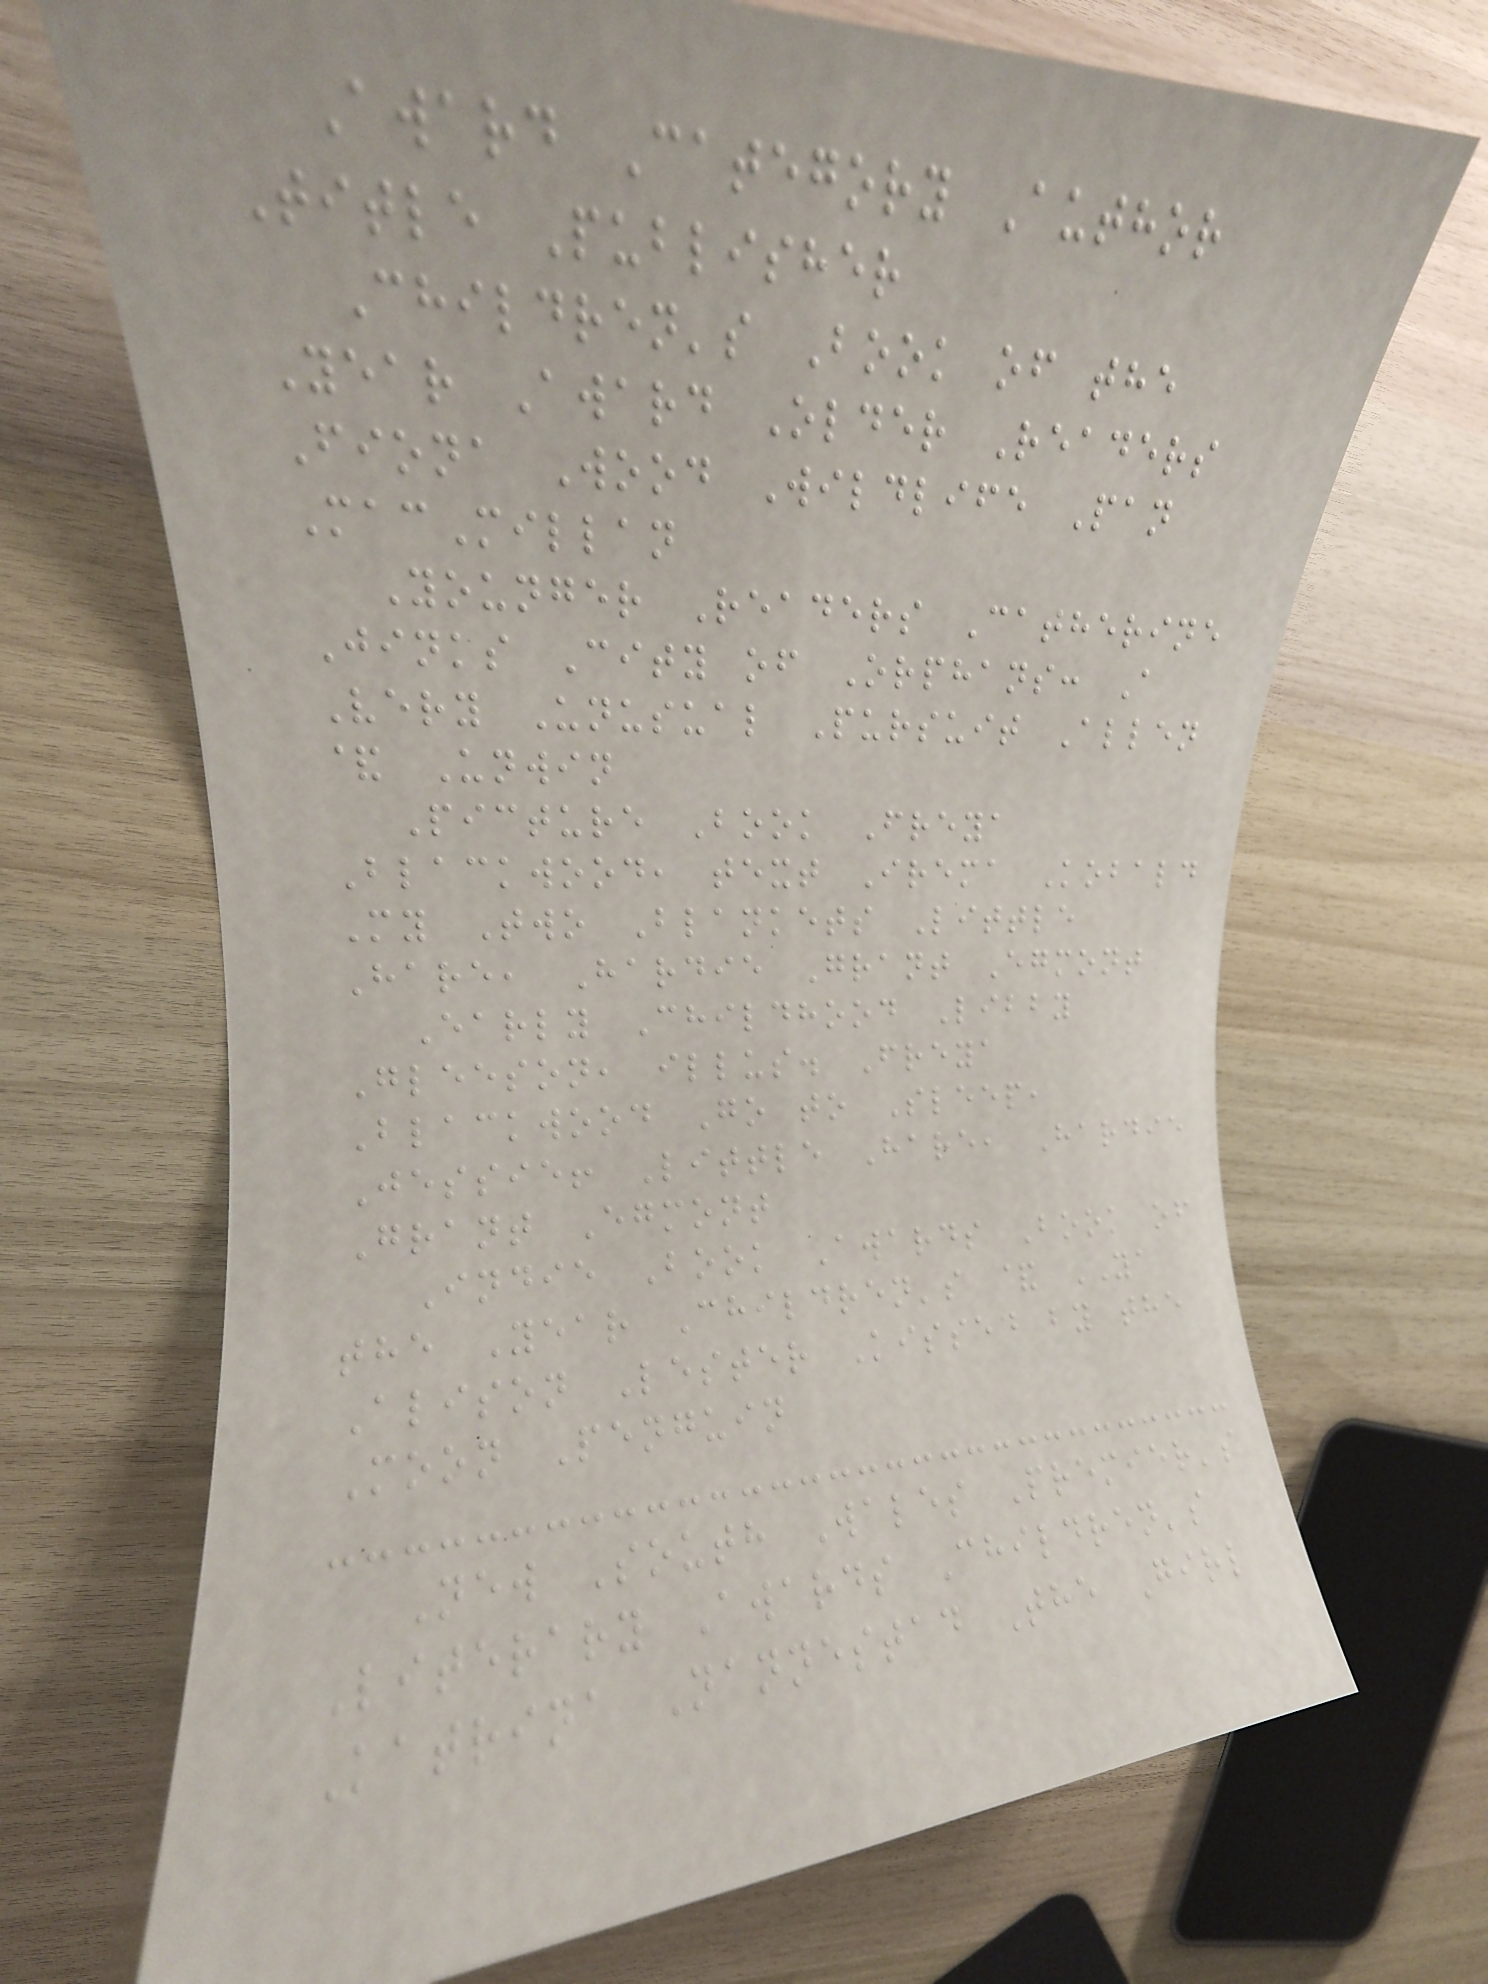Award Category Author
Title Publisher
Children's Book of the
Year Award Older Readers
Fiona Wood Wildlife Pan
MacMillan
Younger Readers Catherine
Jinks City of Orphans: A
Very Unusual Pursuit Allen
& Unwin
Picture Book Freya
Blackwood, text Irema Kobald
My Two Blankets Little
Hare, Hardie Grant Egmont
Early Childhood Libby
Gleeson, illus. Freya
Blackwood Go to Sleep,
Jessie! Little Hare, Hardie
Grant Egmont
Indie Book Awards Book of
the Year Children's & YA
Alison Lester Kissed by the
Moon Penguin
New South Wales Premier's
Literary Awards Children's
Katrina Nannestad The Girl
